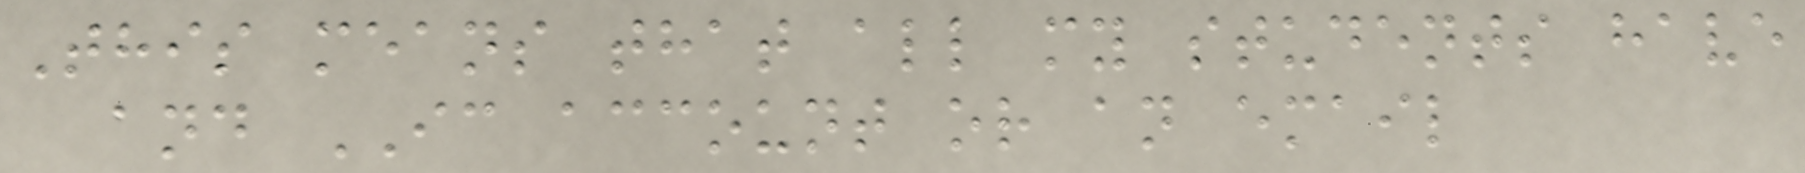This means that all my students have
and IC account or an email
